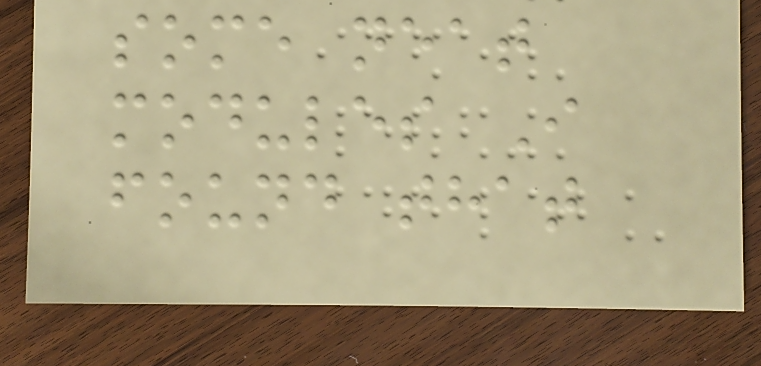some neat
modules I
found that
